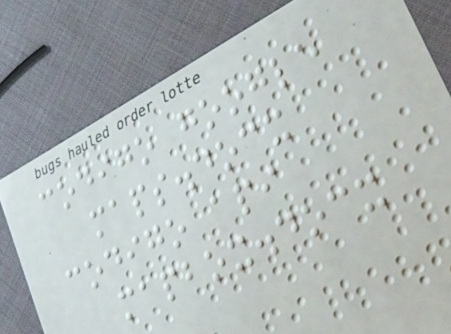codigo google
maps.docx
codigo api
mapbox.docx
